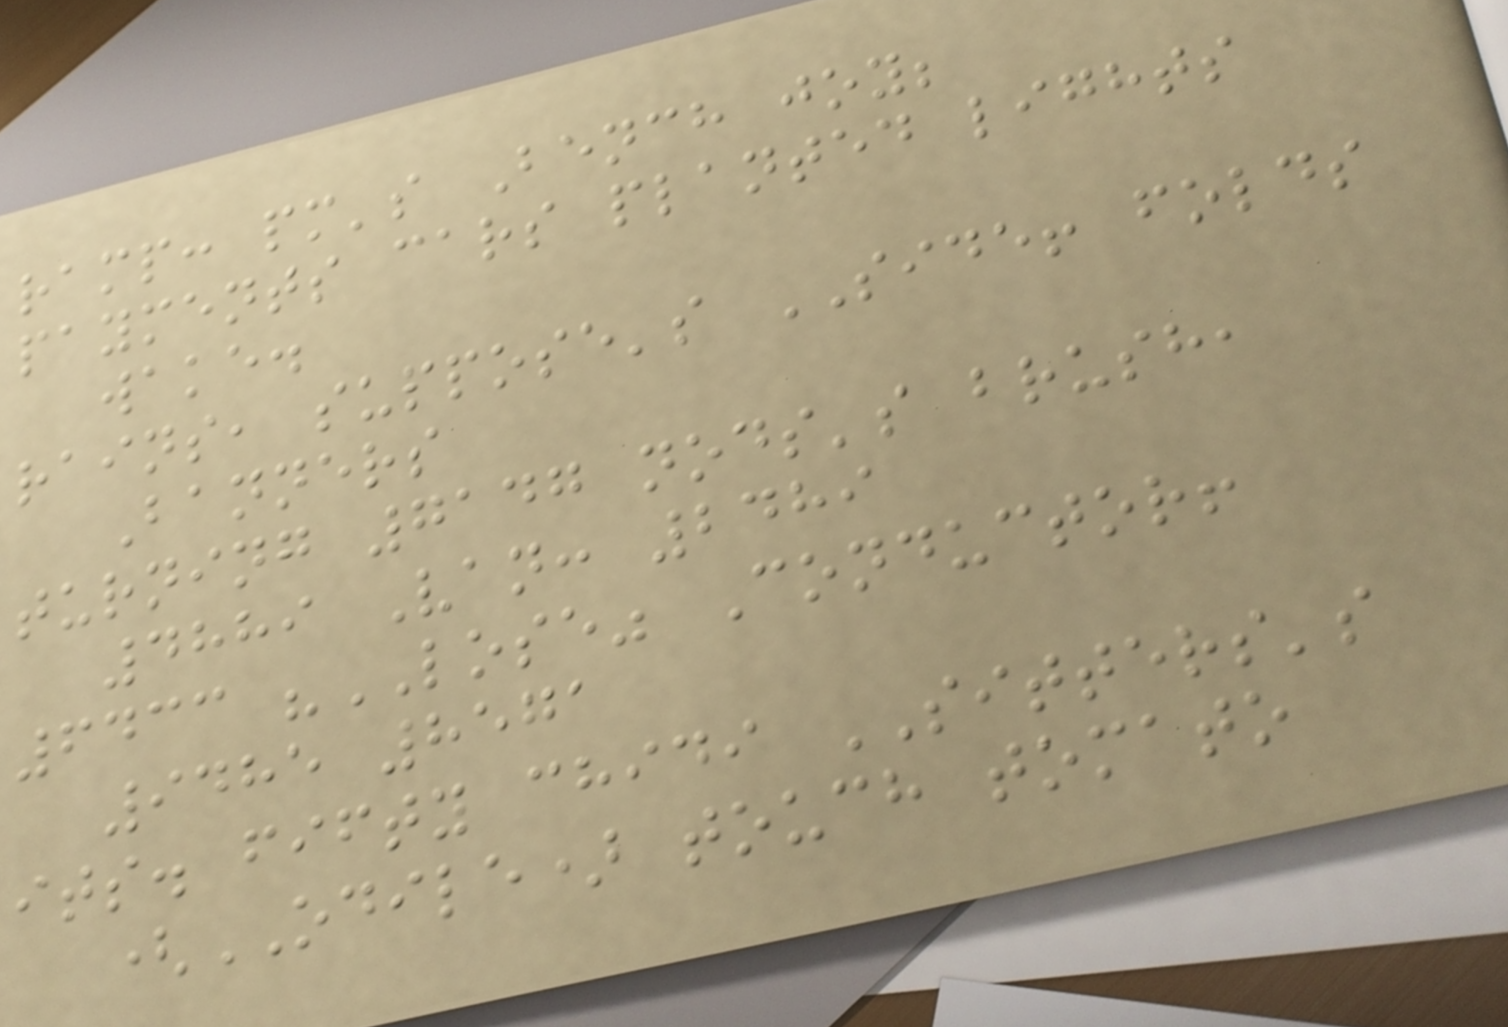ramp: pm's Bench joy;
payments cars planted lights
wake.
rains, suppose's SIDE! folds
Banners
turning 7147 nods's brush,
4889 Van: 2489
6433 "LOSE" Conductor!
9485 8571
its. fifty chidi SITTERS's
(ODILE) touch tomato
